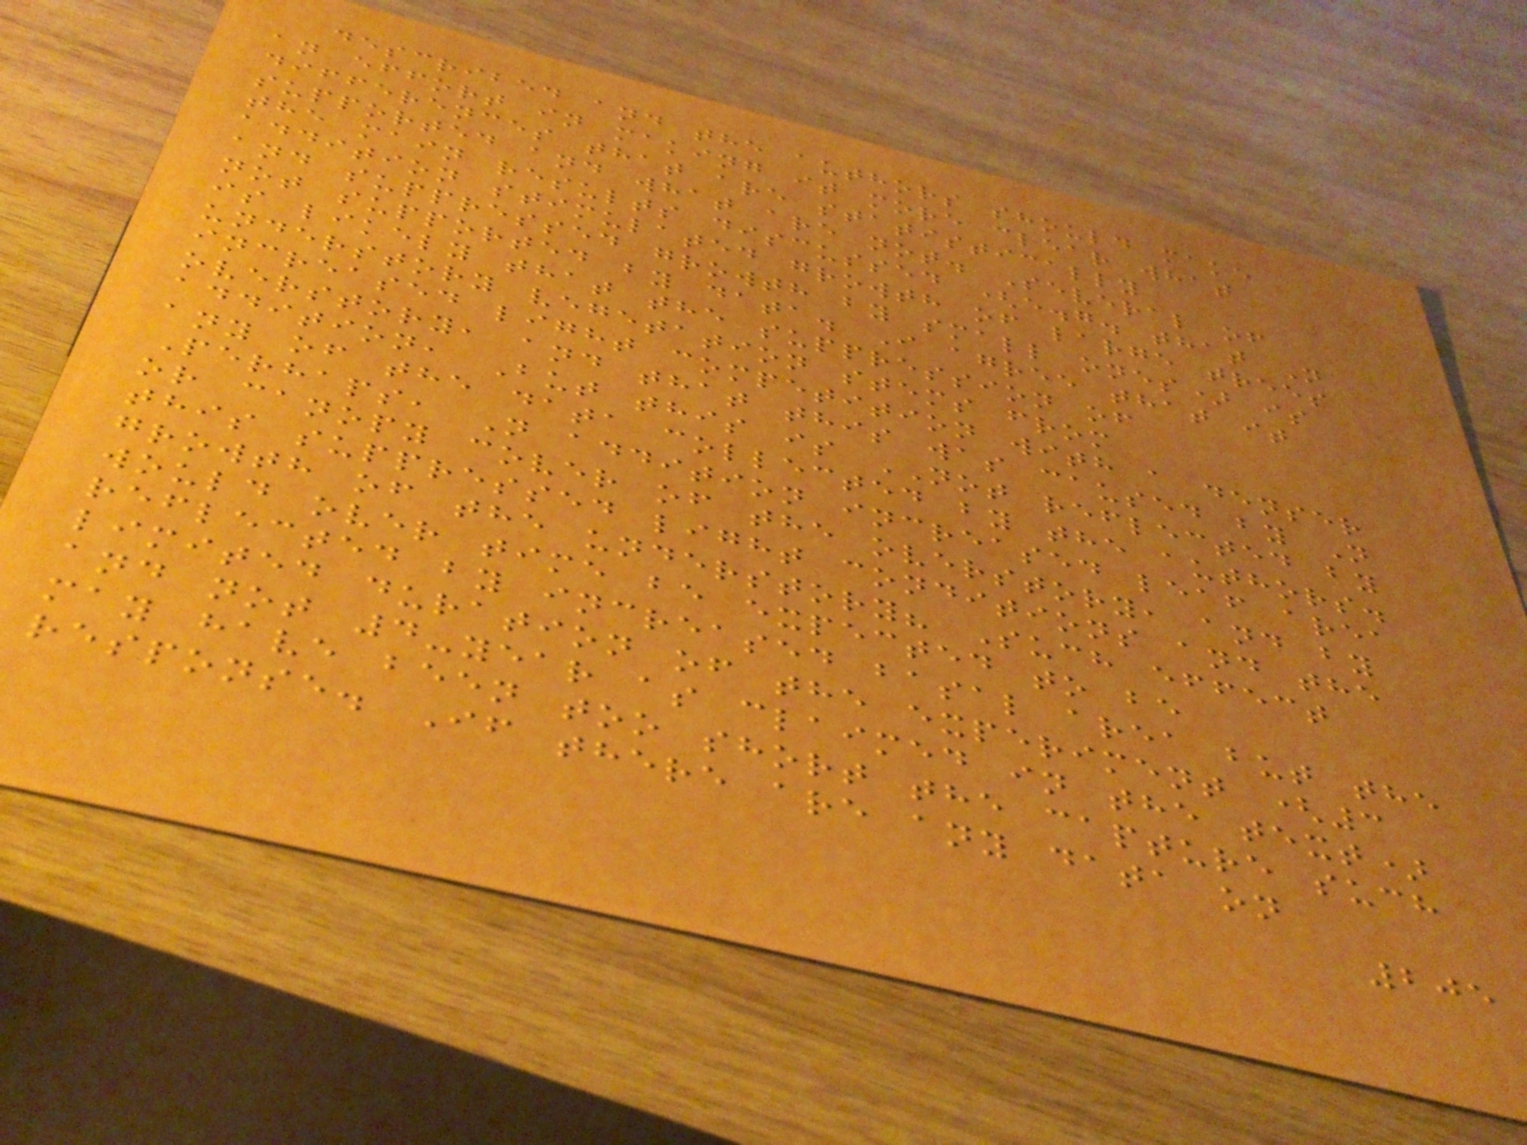described and the authors should make
an effort in making it more clear what
differences that are statistically
supported and what are not. Several of
the main results discussed (e.g. that N
addition stimulated growth of large trees
and suppressed growth by small ones) is
not supported by data. I agree that it
is likely that the suppression of
understory vegetation stems from
increased light competition with a denser
overstory, and that this was caused by N
addition, But this is NOT reflected by
any of the data collected by the authors.
Perhaps, N addition increased leaf area
or canopy cover of the overstory, and by
this suppressed light conditions and the
growth of the understory? Such effect
would over time be expected to be
reflected by increased basal area but the
limited duration of the experiment (3
and not 4-year as claimed in the text)
may have been too short the capture such
response. If there are any data on
205
